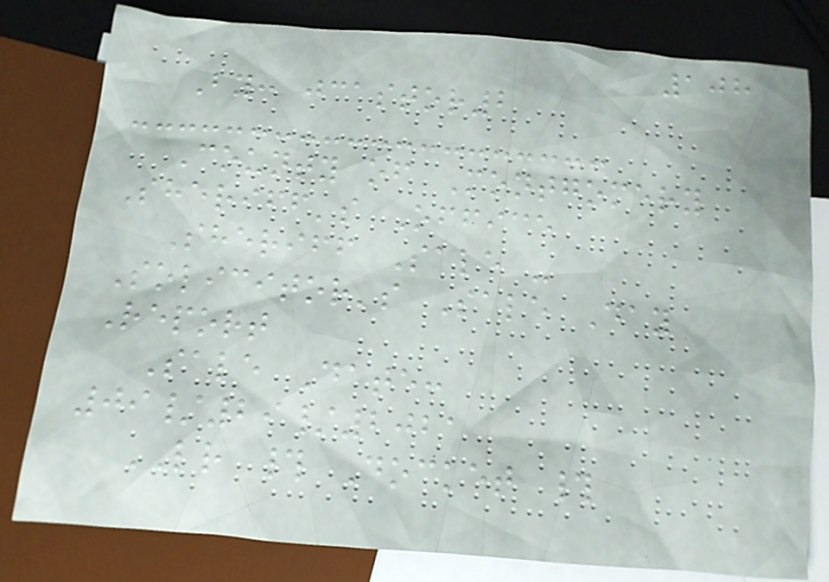108
By: jcastor2
County of Montgomery
Sheriff's Office
Sheriff Sale -
Solicitor's Sale Day
Report
Sale Date:
09/29/2021
LR # Docket #
